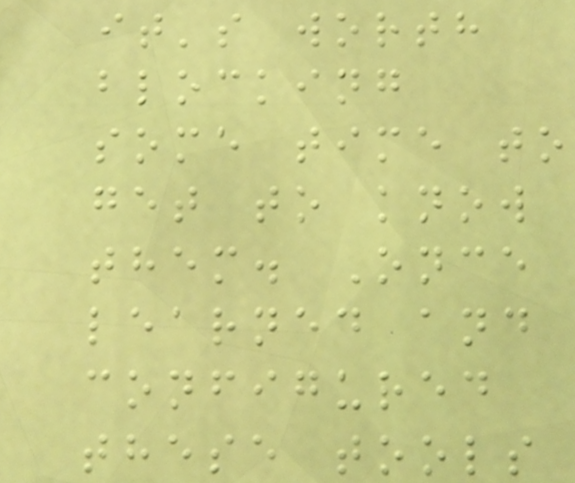it's worth
blocking
some time to
get to know
them. Once
learned and
configured
these tools
